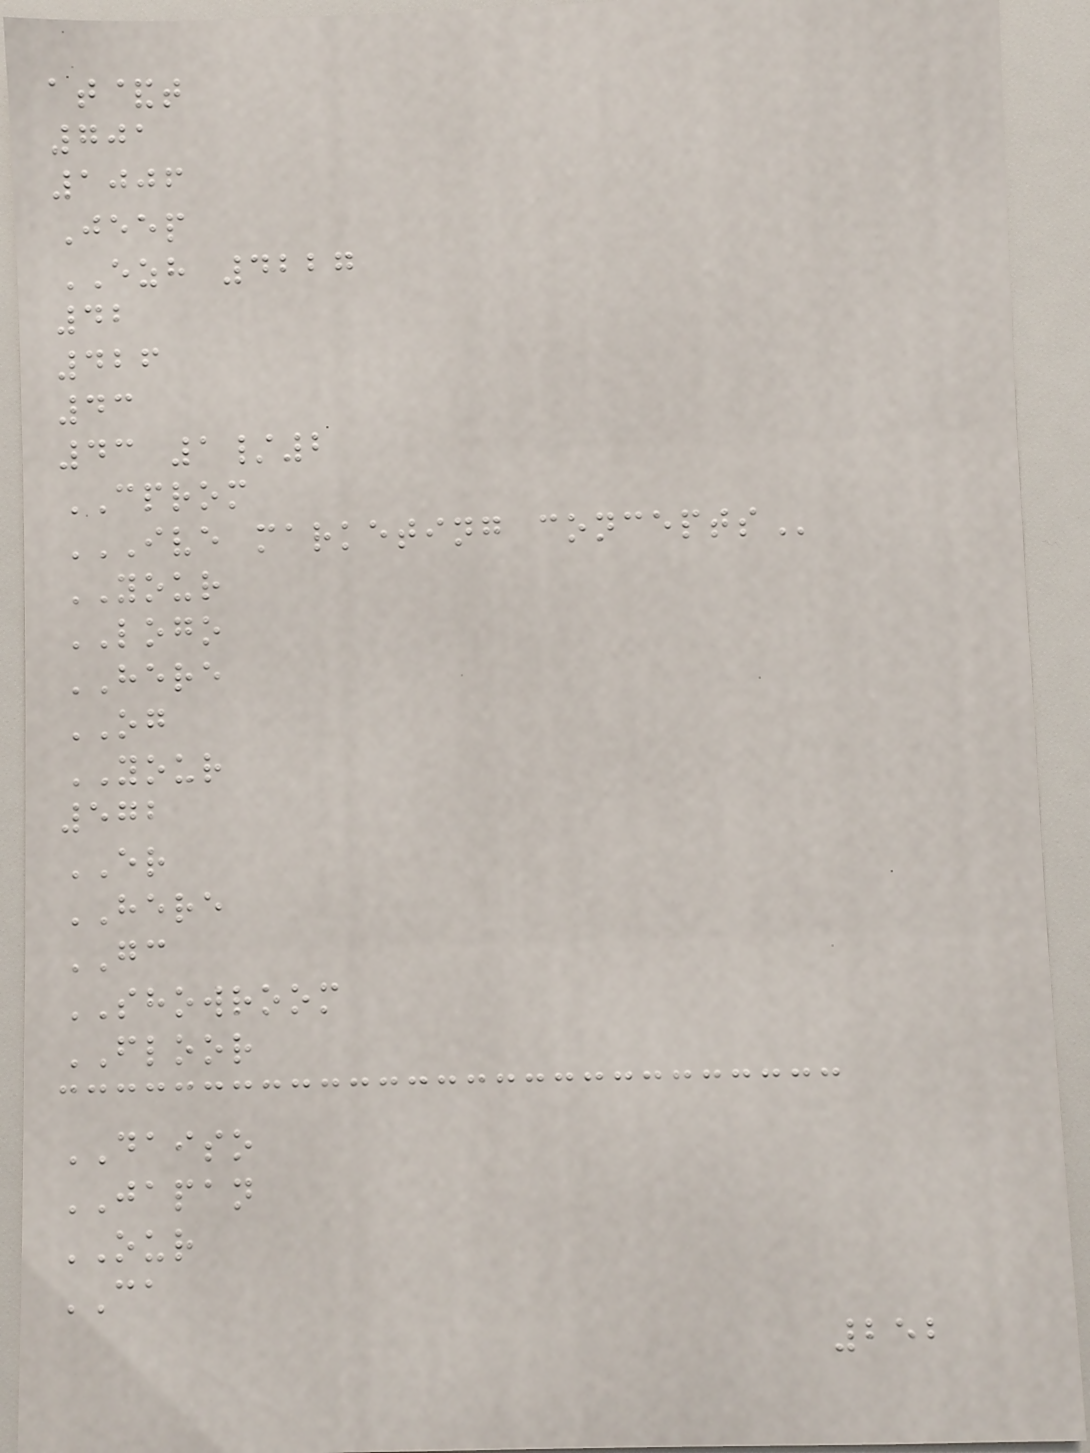at&t
701
1006
Jeep
EZH 4227
42
426
43
43 1/2
CPROM
IVE MARKETING CONCEPTS
YOUR
LOGO
HERE
OG
YOUR
572
ER
HERE
GC
SHOWROOM
FLOOR
DAISO
JAPAN
OUR
CA
252
